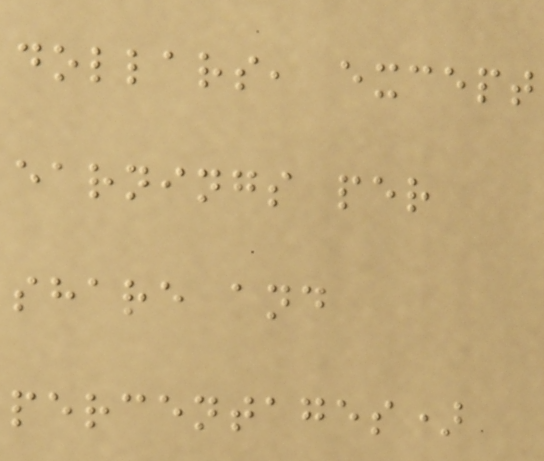dollars, except
earnings per
share and
percentages)
